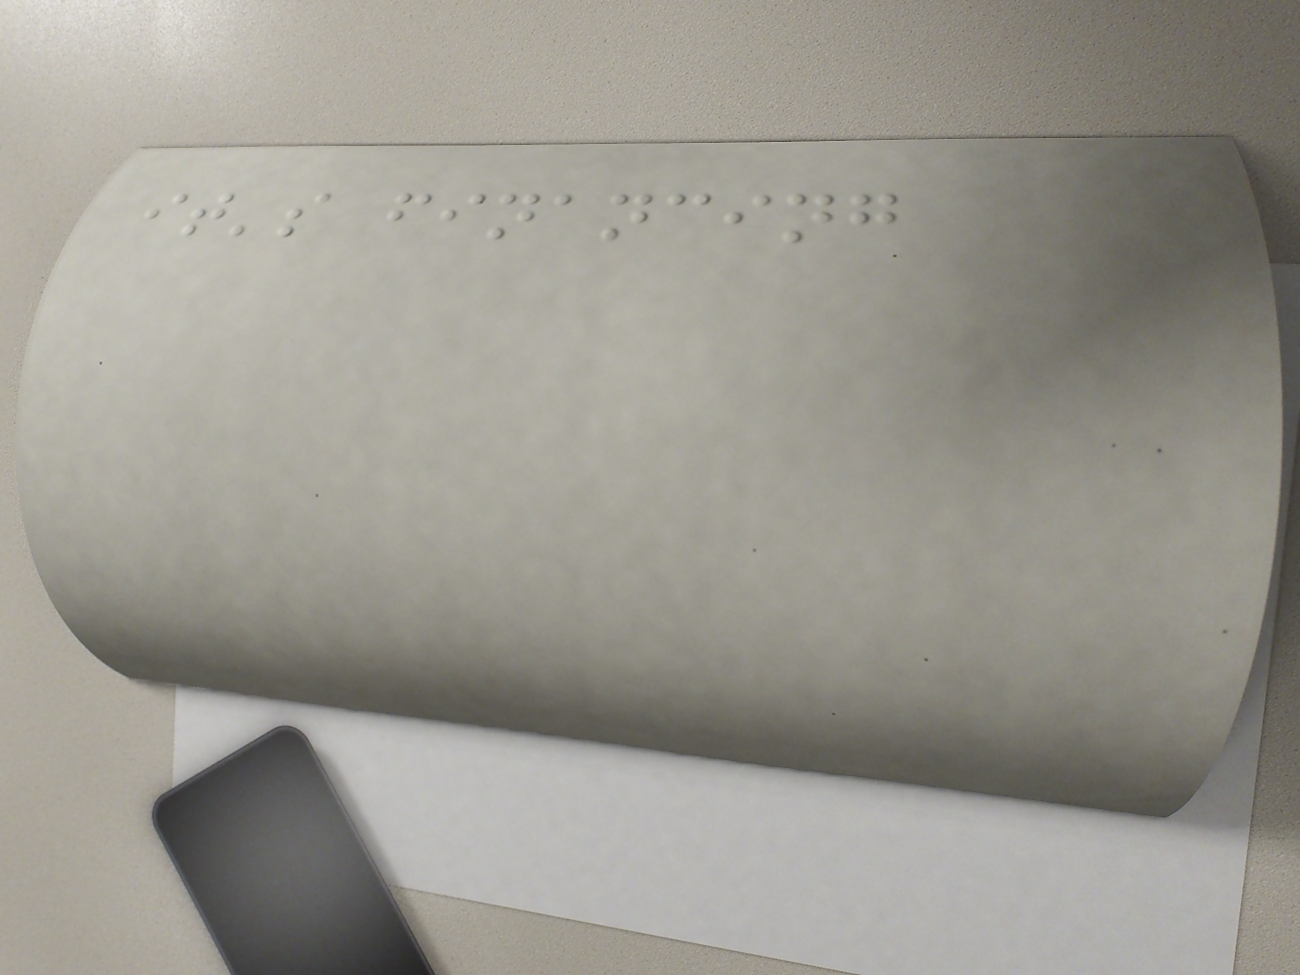it's financing
